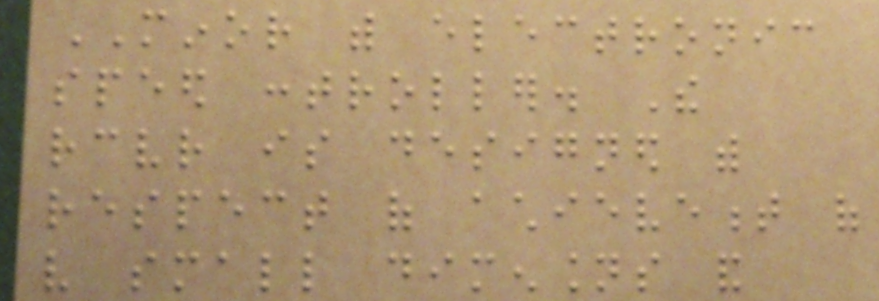MINOR with electronic
speed controller. The
receiver is designed with
respect of achievement of
very small dimensions and
